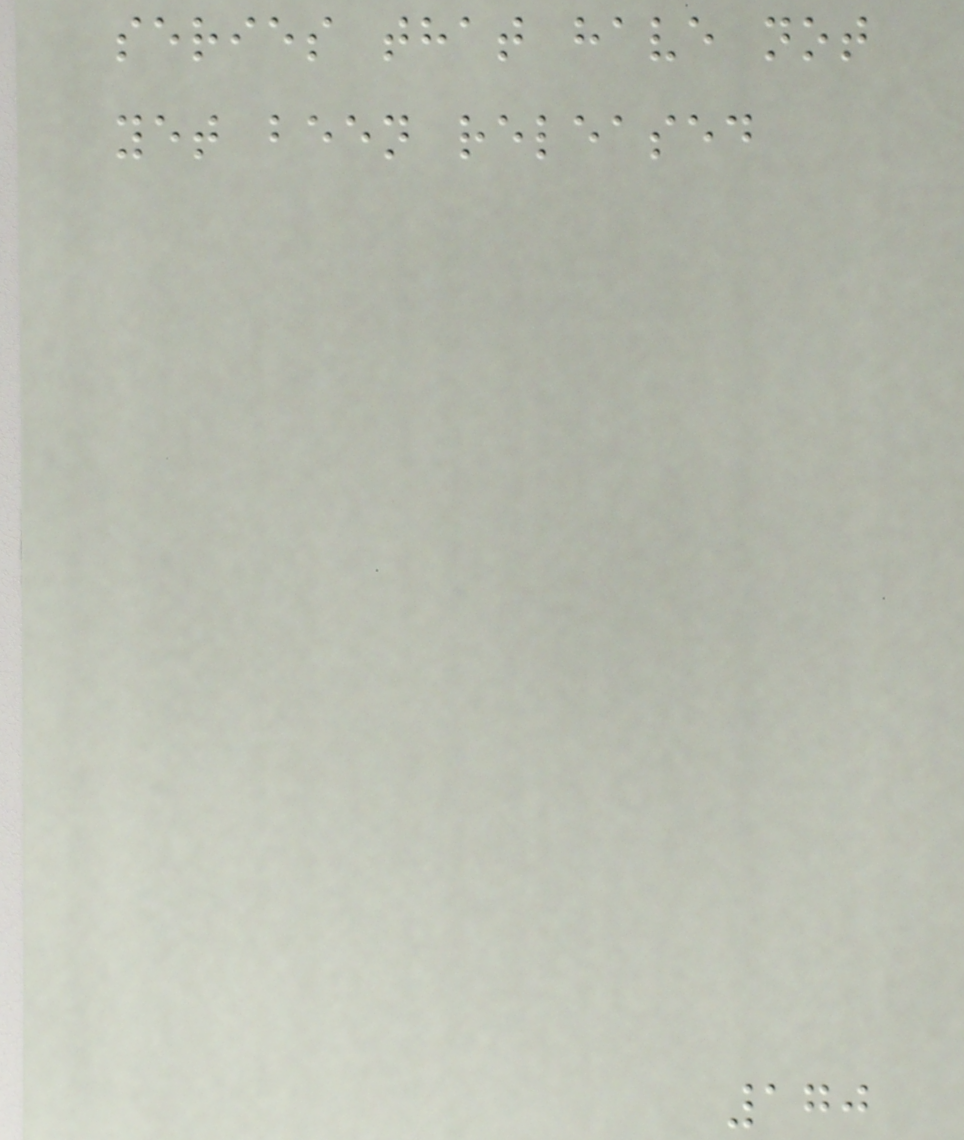series that have not
yet been released
170
